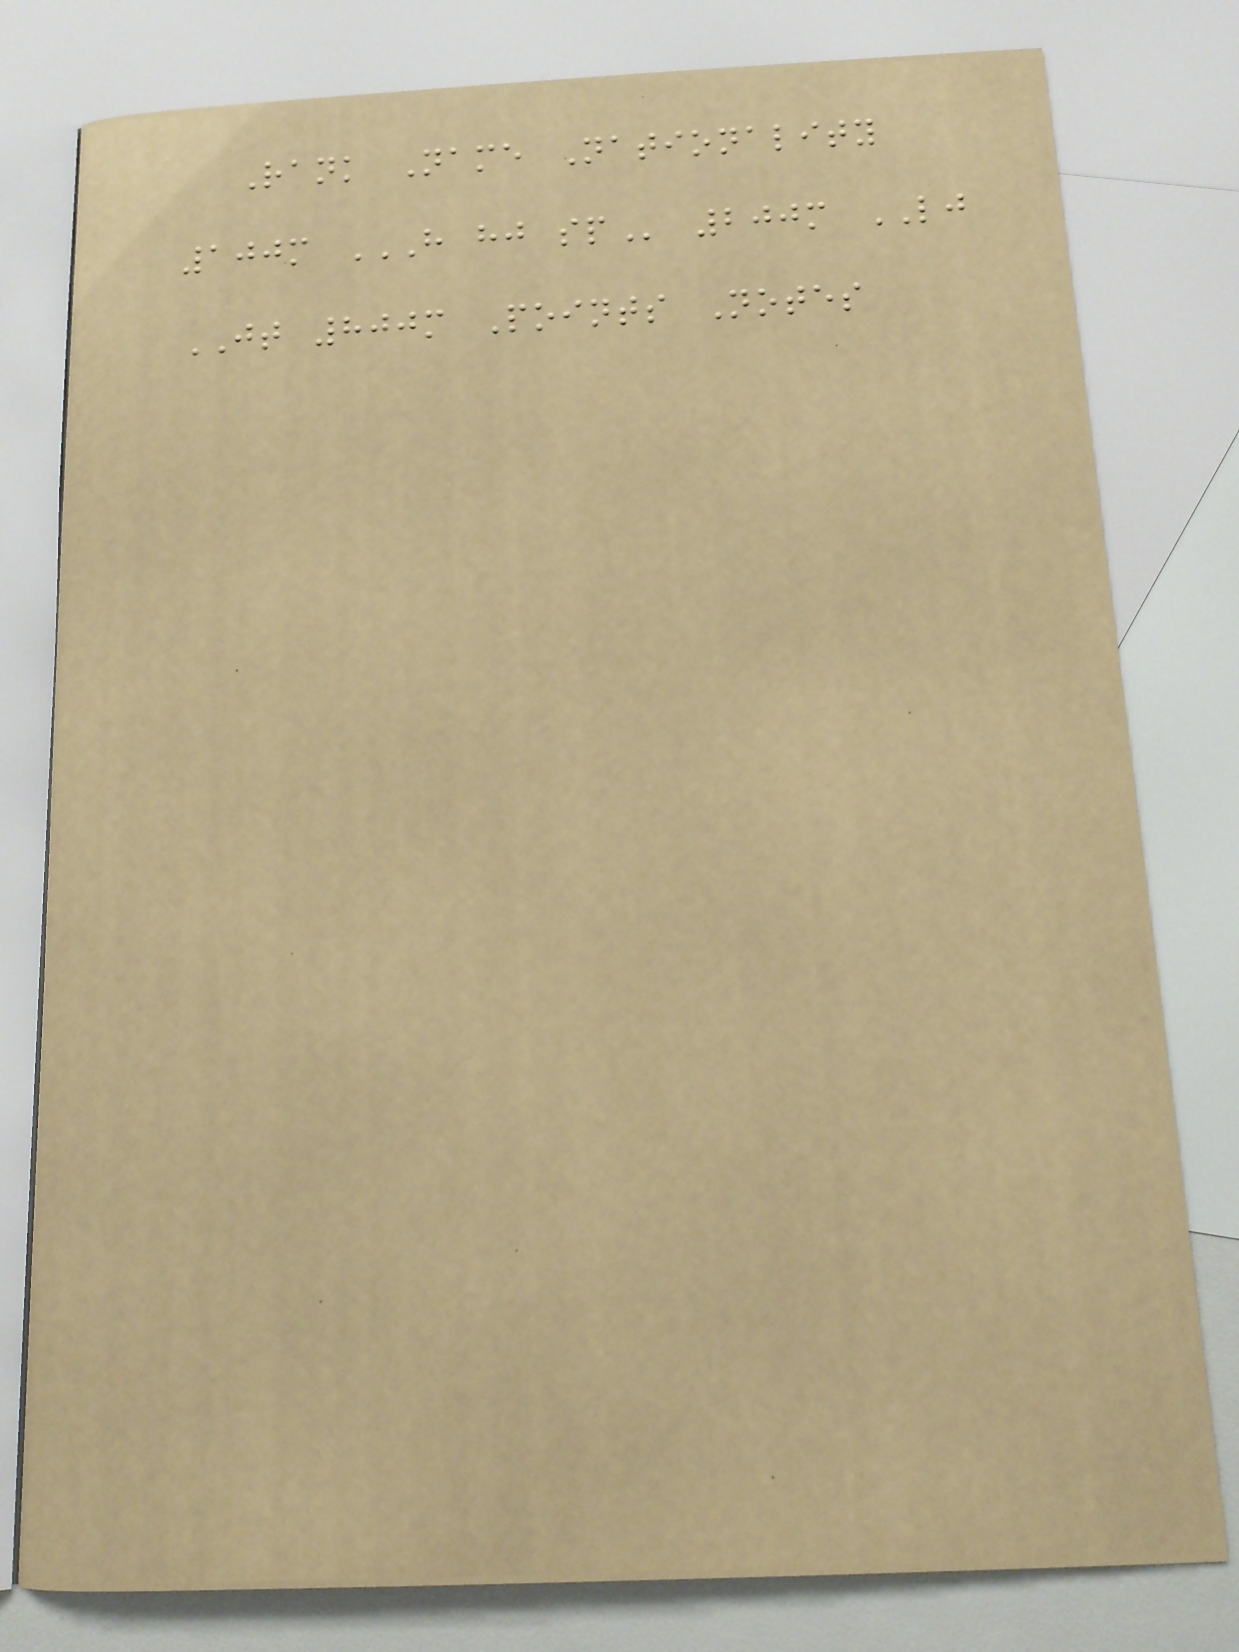Rank Name Nationality
100m H HJ SP 200m LJ
JT 800m Points Notes
